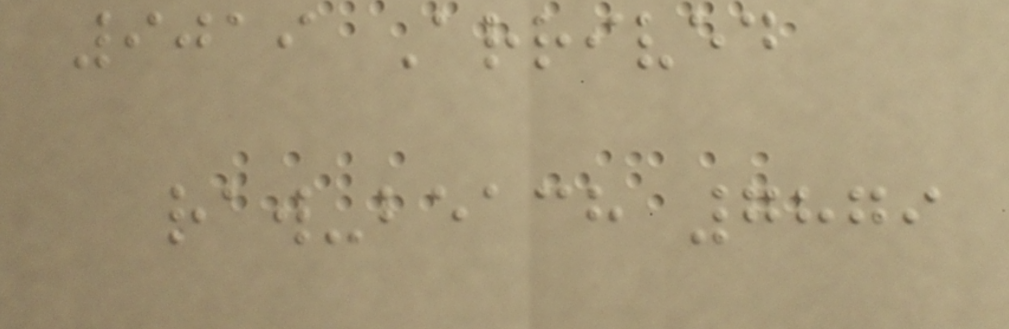9019 Arrived
raw-beach 7879
